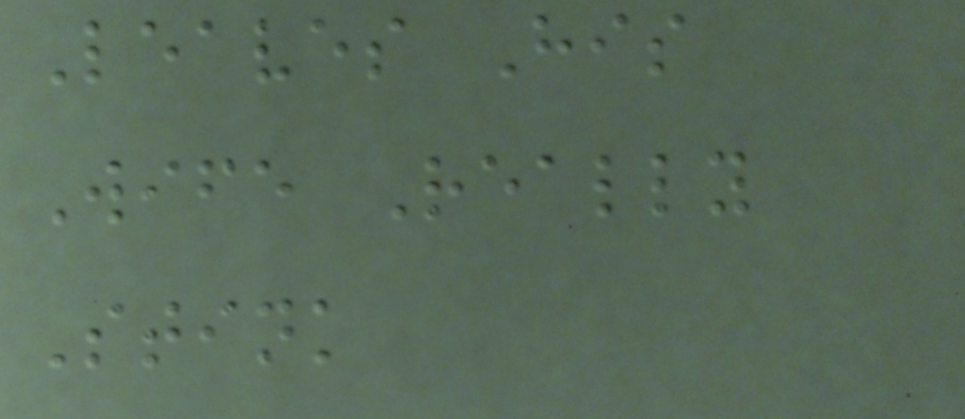Leaves His
Wife Really
Stink
